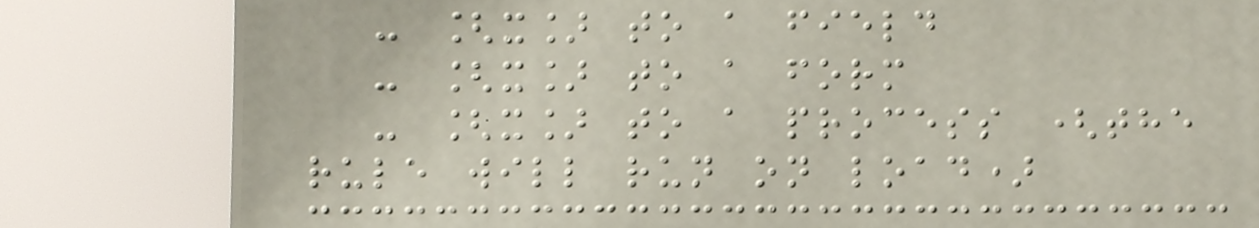- [x] to a field
- [x] to a form
- [x] to a process (the
rule will run on load)
